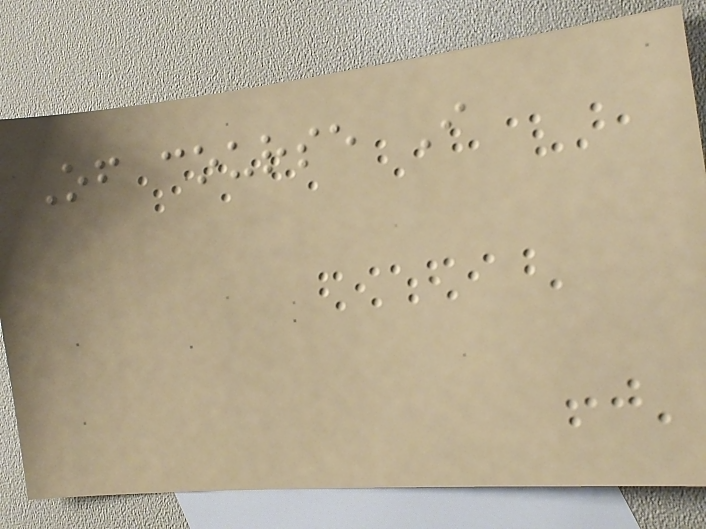Of course I
